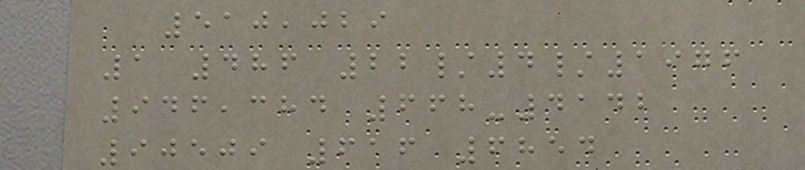510,029
1 486 22/4/1976
946,384 668-4142
90509 616 6854
